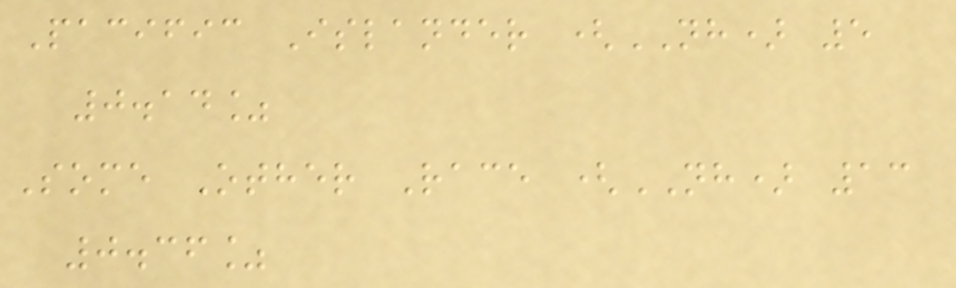Pacific Islander (NH) 5
0.14%
Some Other Race (NH) 13
0.36%
